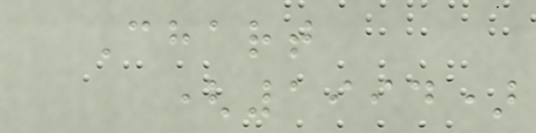Chart
(1994)
